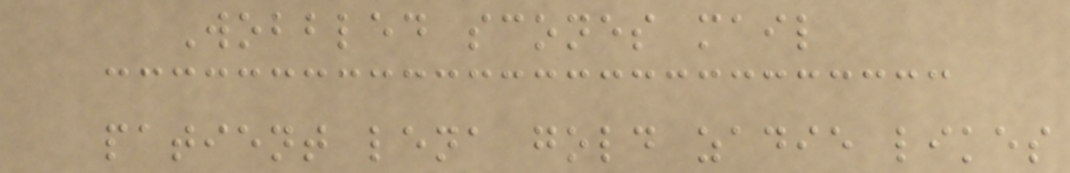Wobbled scones mail
patient lena gold zadie likes
